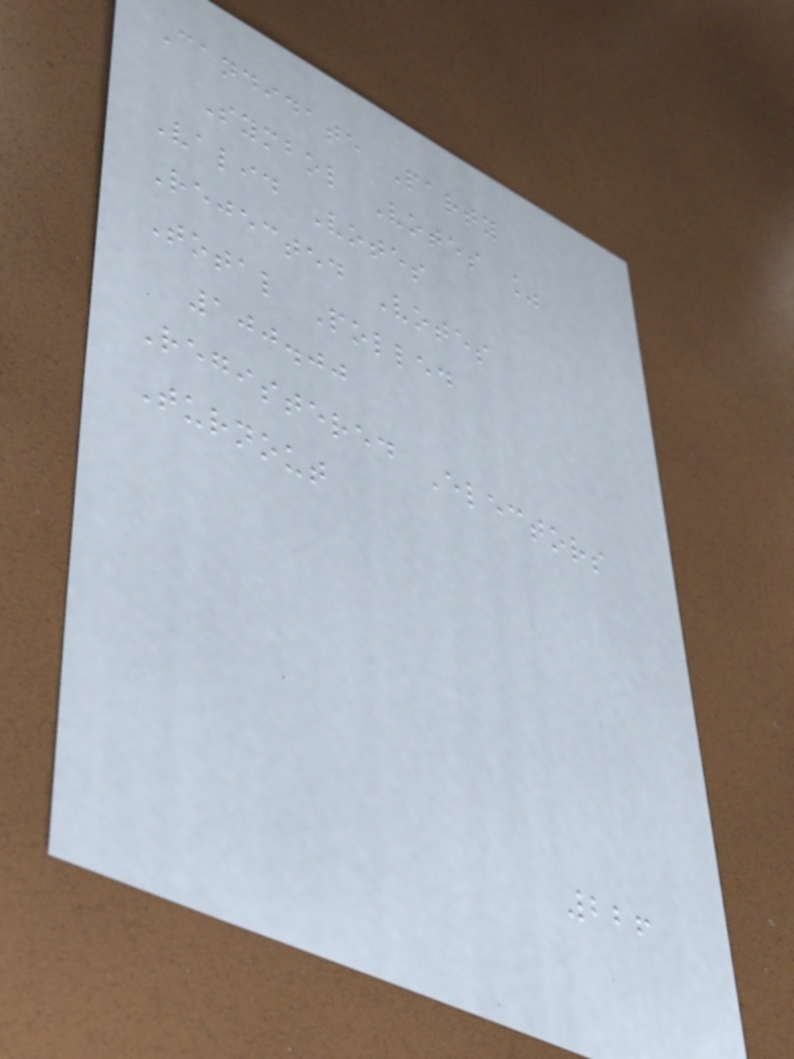Candidate Party
Symbol Votes %
Valid Votes
Rejected Votes
Total Polled
100.00
Registered Electors
Turnout
226
